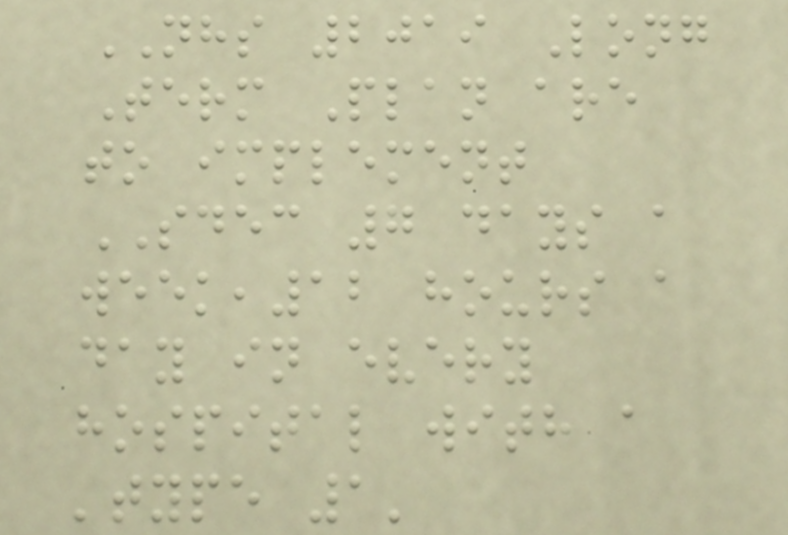NHS 2019 Long
Term Plan are
to implement
SDEC 7 days a
week,12 hours a
day in every
hospital with a
'type 1'
